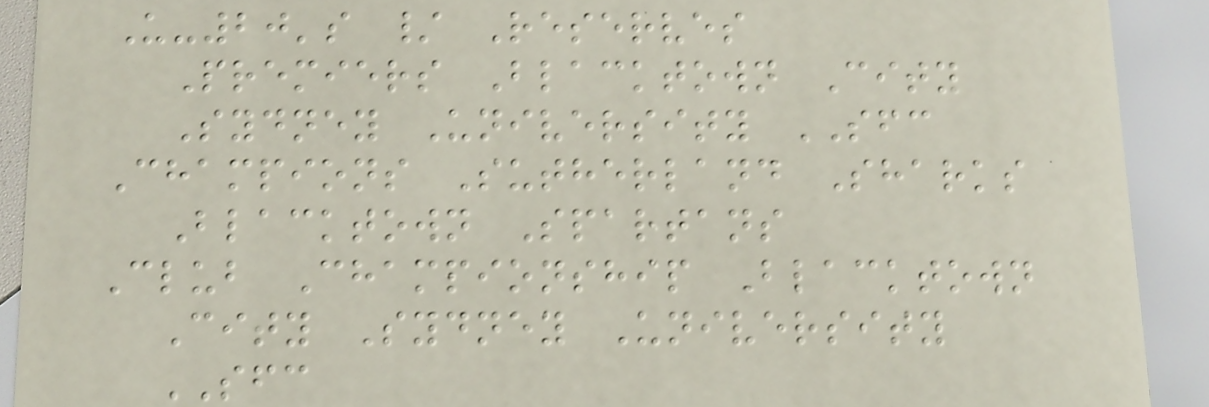U-20's / Reserves
Premiers Blacktown City
Sydney University SFC
Champions Sutherland Sharks
Blacktown Spartans
Club Championship Blacktown
City Sydney University
SFC
